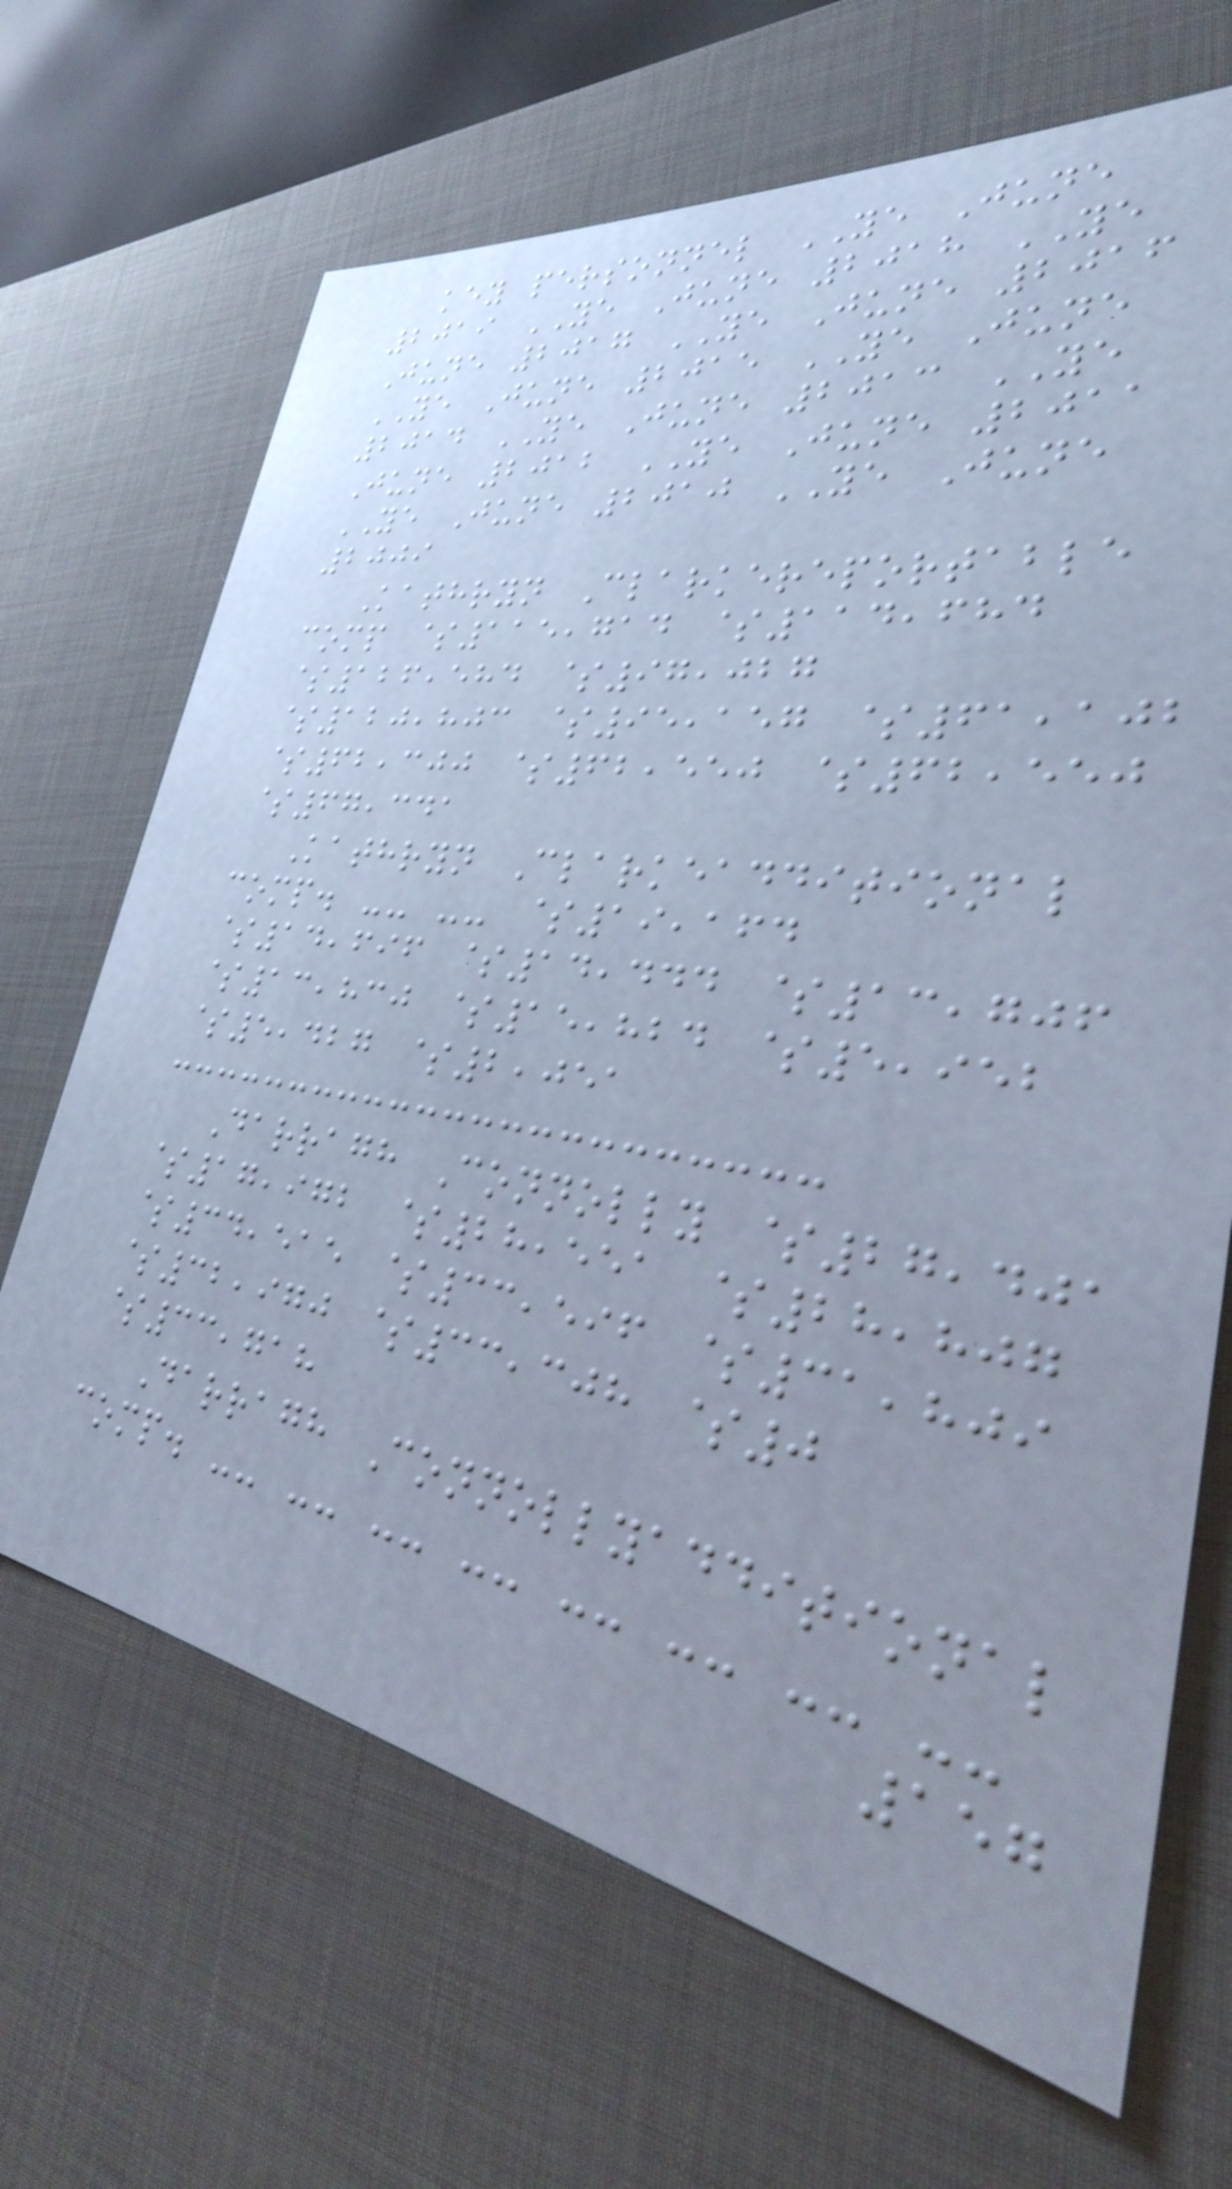key personnel YE June
2019 YE June 2018 YE
June 2017 YE June 2016
YE June 2015 YE June
2014 YE June 2013 YE
June 2012 YE June 2011
YE June 2010 YE June
2009
Kathryn Clarkereportable
comp $115,714 $114,684
$126,584 $97,027
$120,803 $95,157 $61,102
$62,300 $62,550 $62,550
$67,341
Kathryn Clarkeadditional
comp. -- -- $19,164
$14,696 $14,444 $13,706
$13,830 $15,824 $5,952
$5,427 $2,051
Darragh Connolly $27,401
$17,972 $28,551 $28,807
$34,515 $33,596 $31,809
$32,970 $33,308 $0
$33,718
Darragh Connollyadditional
comp. -- -- -- -- -- -- -- --
157
